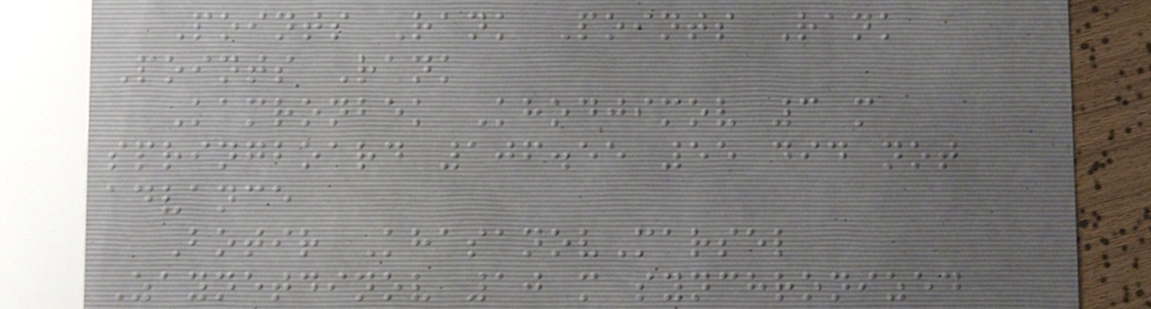Points Rank Points Rank
Points Rank
Kamronbek Khodjimov 3 m
springboard 106.55 55 did not
advance
Botir KhasanovMarsel
Zaynetdinov 10 m synchronized
